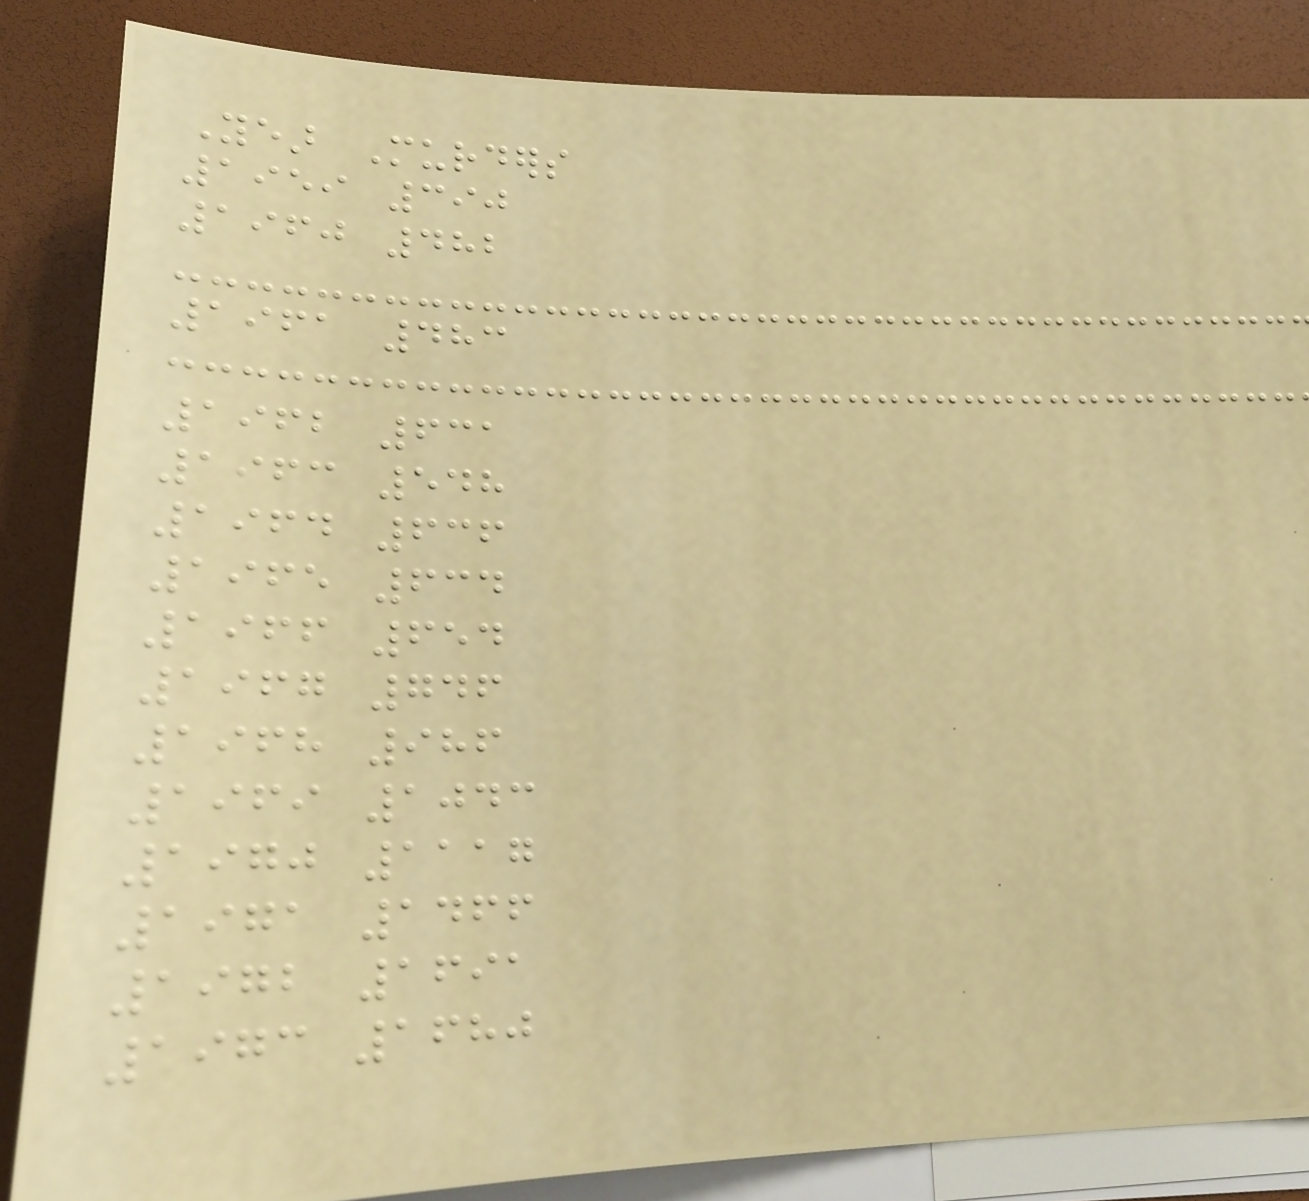Year Murders
1959 390
1960 482
1961 483
1962 631
1963 548
1964 636
1965 634
1966 654
1967 746
1968 986
1969 1043
1970 1117
1971 1466
1972 1691
1973 1680
